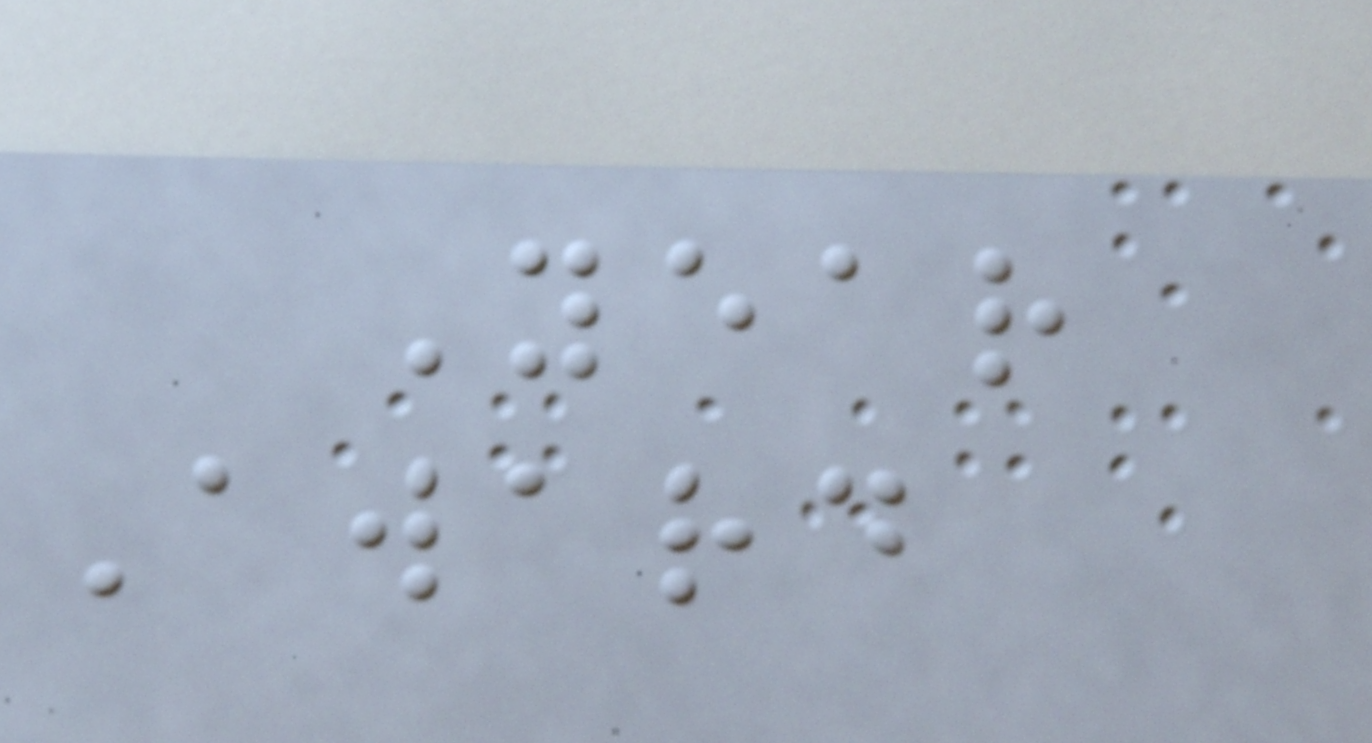Year
Award
